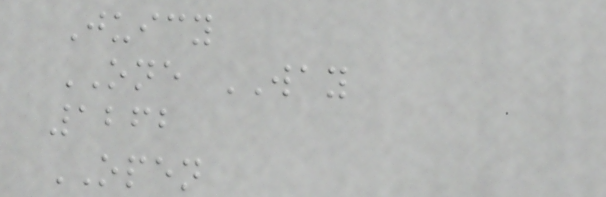Juicy
ONE WAY
1262
OPEN
